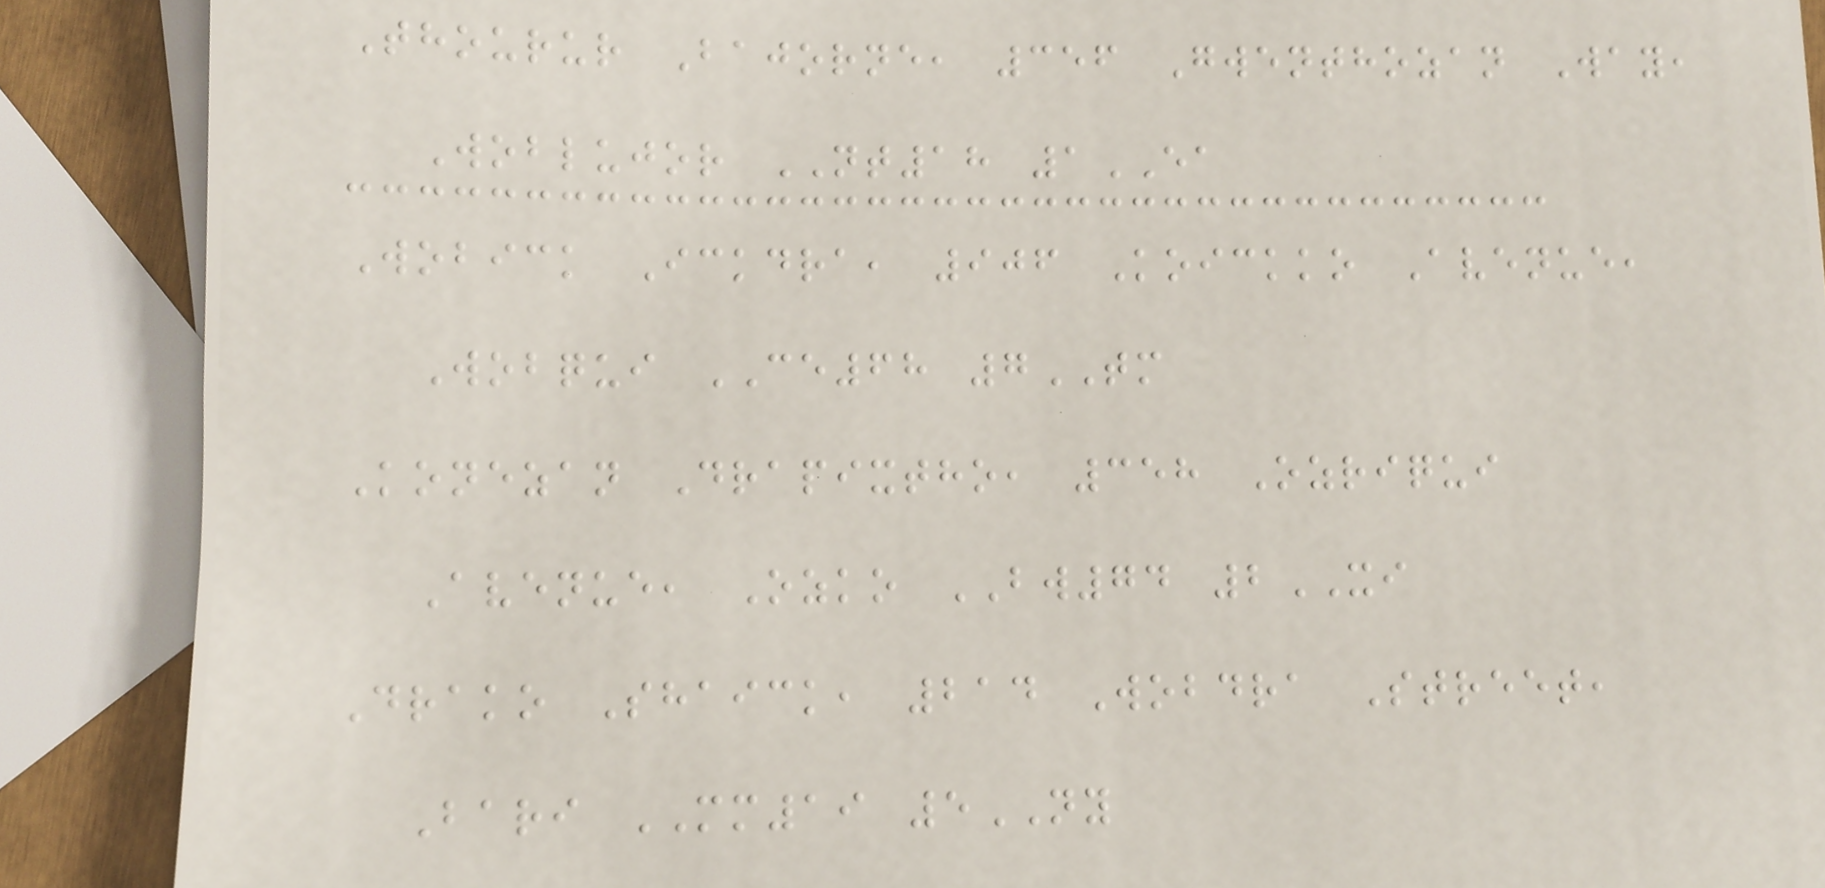Thourur Bajorne, 356 Gwenthozan Way,
Woblujor NT18 1EA
Wobick Ickdra, 906 Koickko Avenue,
Wobqui CE68 7TM
Konezan Drapixtho, 358 Ozriqui
Avenue, Ozko BW74 2XI
Drako Shaick, 214 Wobdra Street,
Bari MM19 5NY
